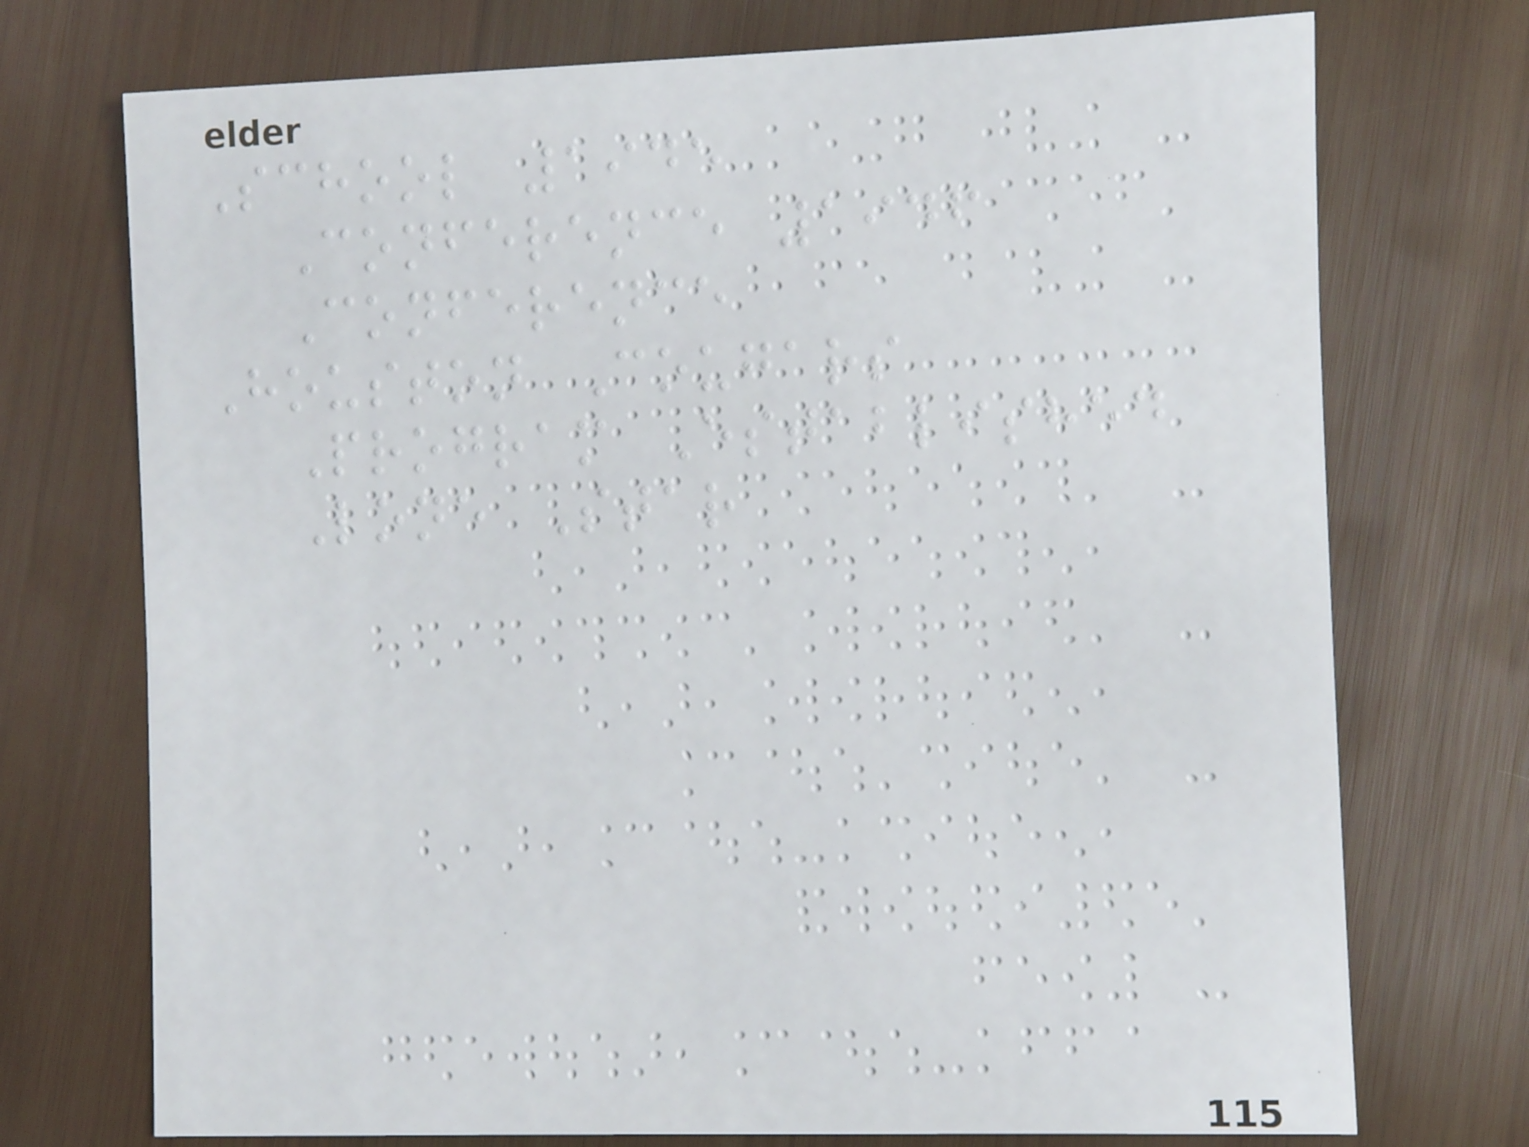School 1945
Conference 1946
Conference
Houston Cougars
Program Established
Lone Star
